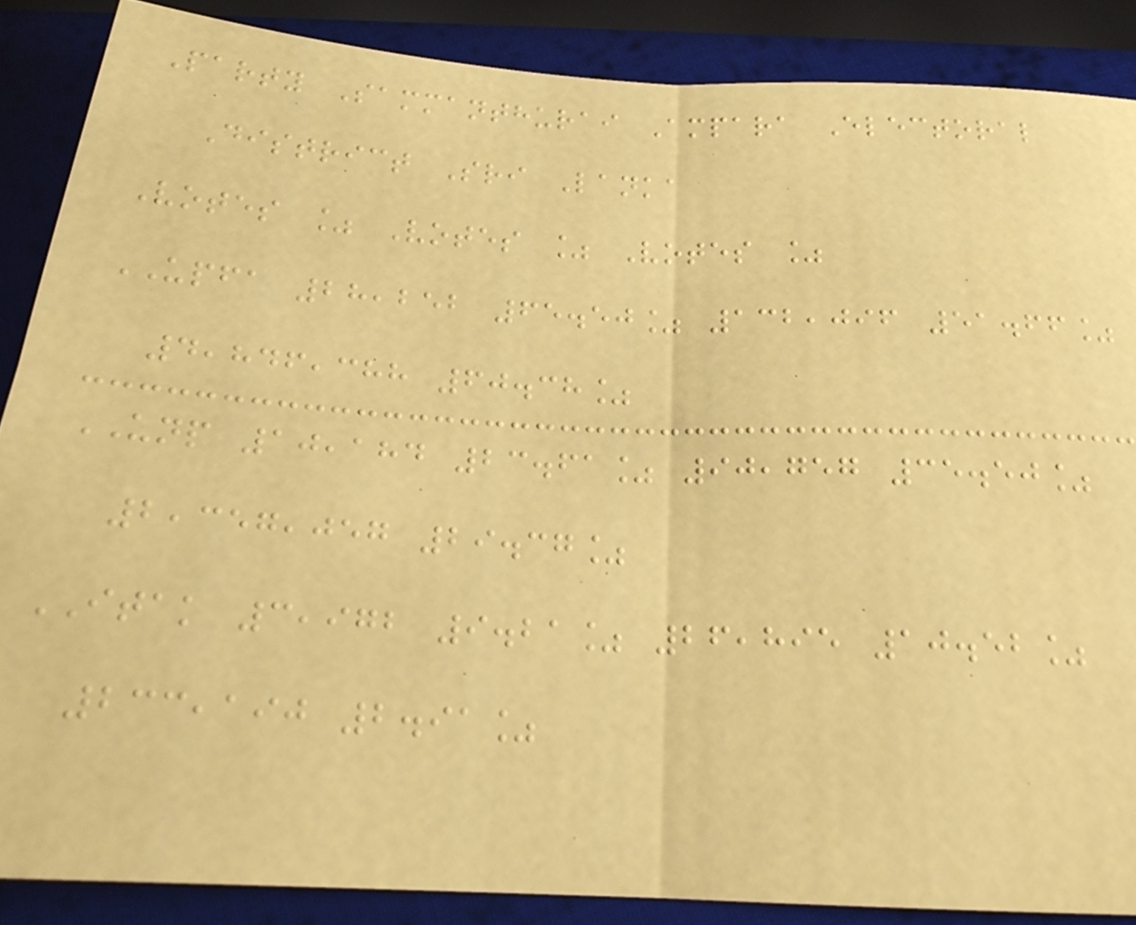Party Sammanthurai Ampara Electoral
District Sri Lanka
Votes % Votes % Votes %
UPFA 28,252 65.50% 132,096 51.66%
4,846,388 60.38%
UNP 10,184 23.61% 90,757 35.50%
2,357,057 29.37%
ITAK 3,972 9.21% 26,895 10.52%
233,190 2.91%
